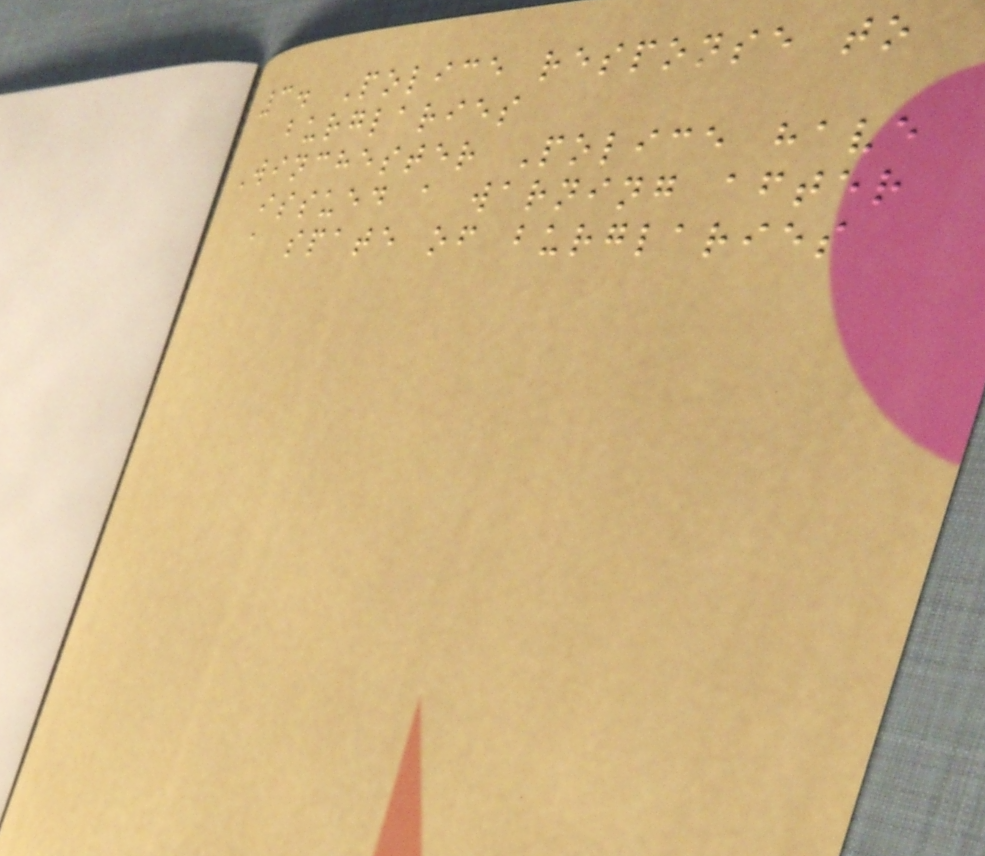3. Police response to
burglaries
Winchester Police have
issued a warning after
a spate of burglaries
